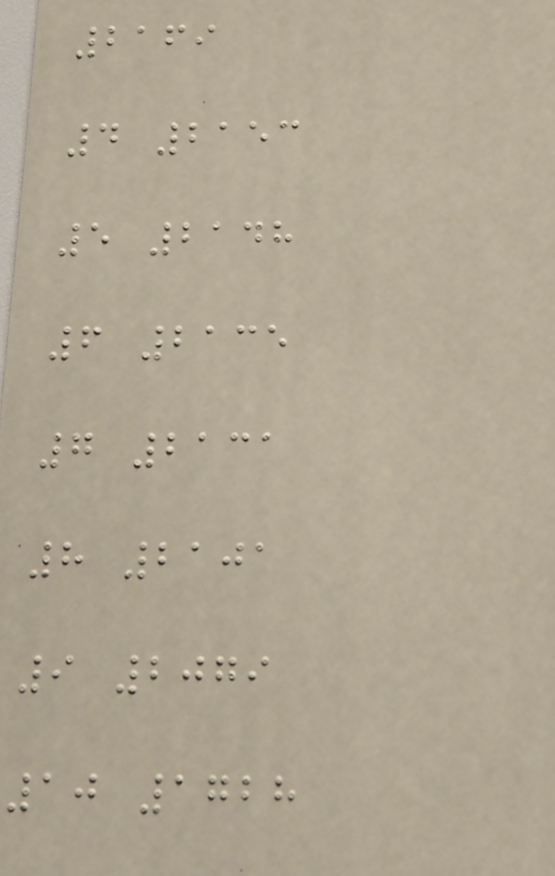2169
4 2153
5 2148
6 2135
7 2131
8 2101
9 2079
10 1728
